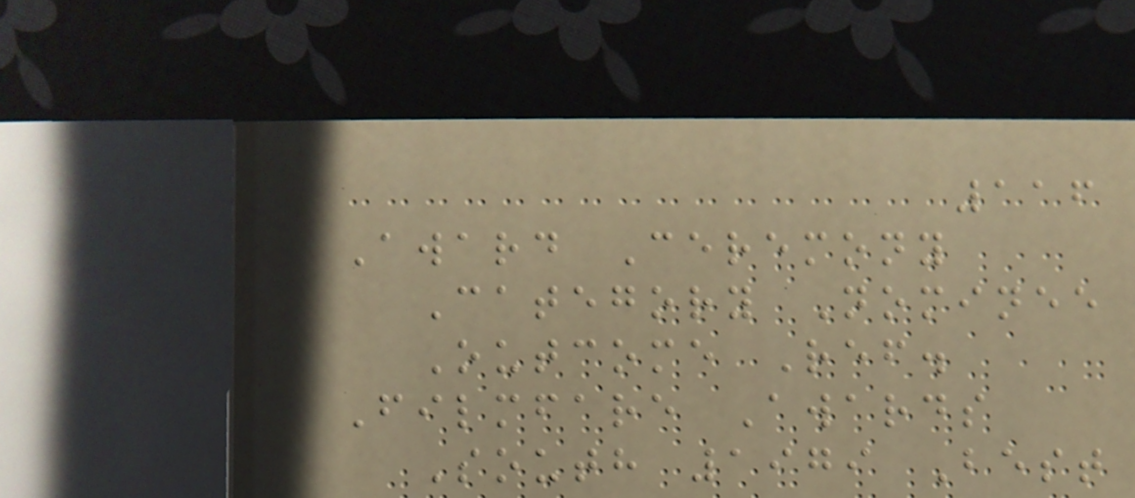116
Award Ceremony
Category Nominee
Outcome Ref.
Filmfare Awards
South 1979 Best
